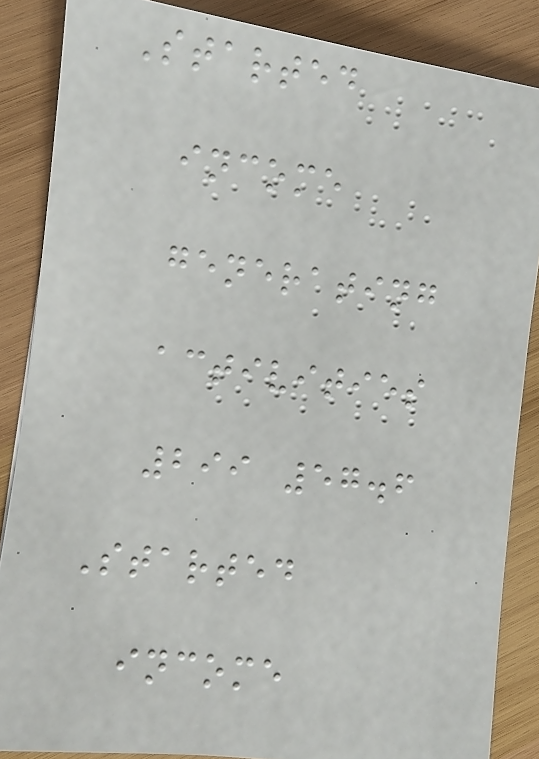Started
income
generating
activities
299 57.6
Started
income
